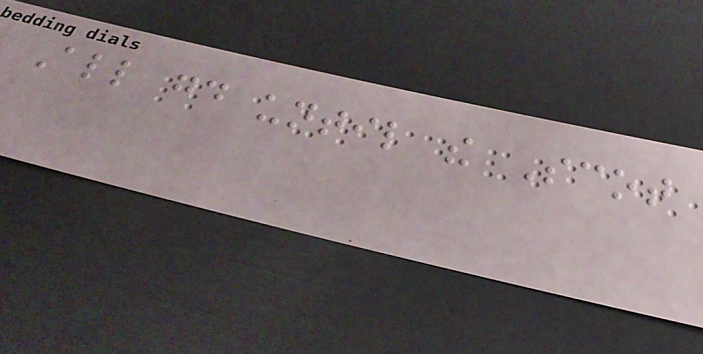All good until the Scot
